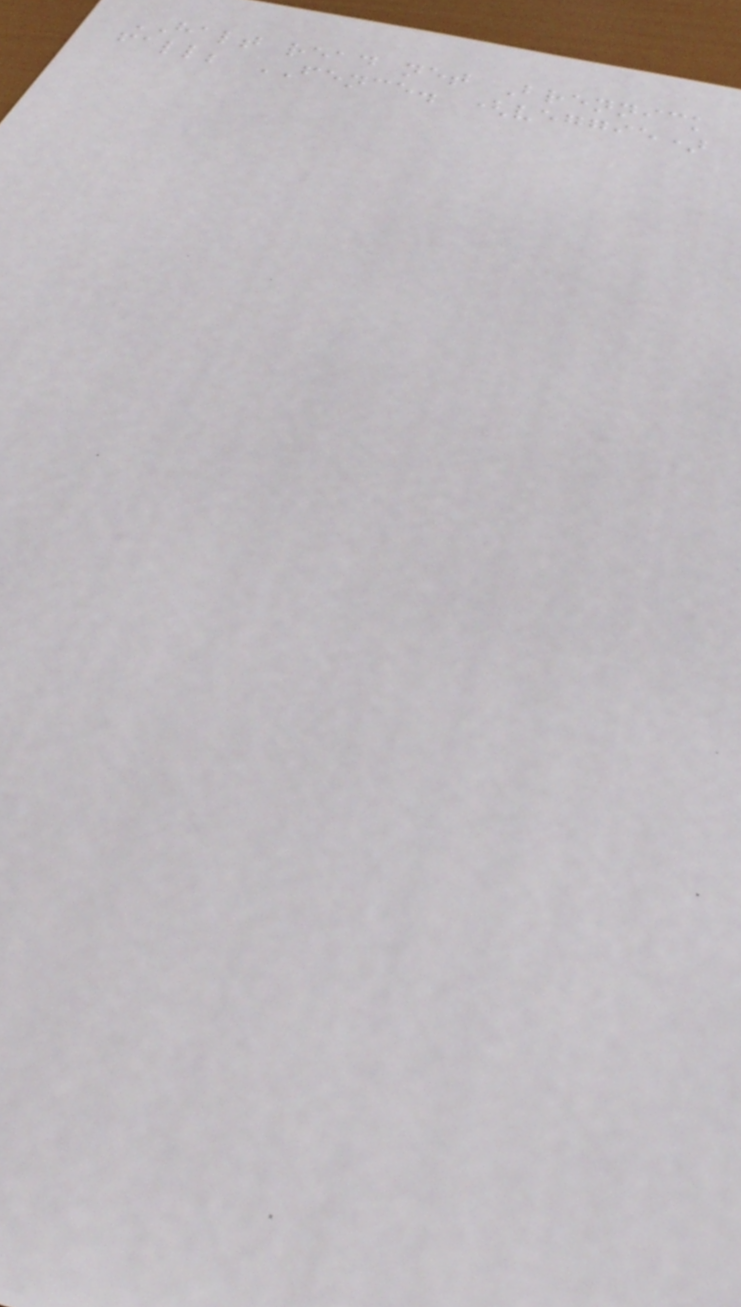HALT read net Brennick
fall; FENCE. (veggie)
